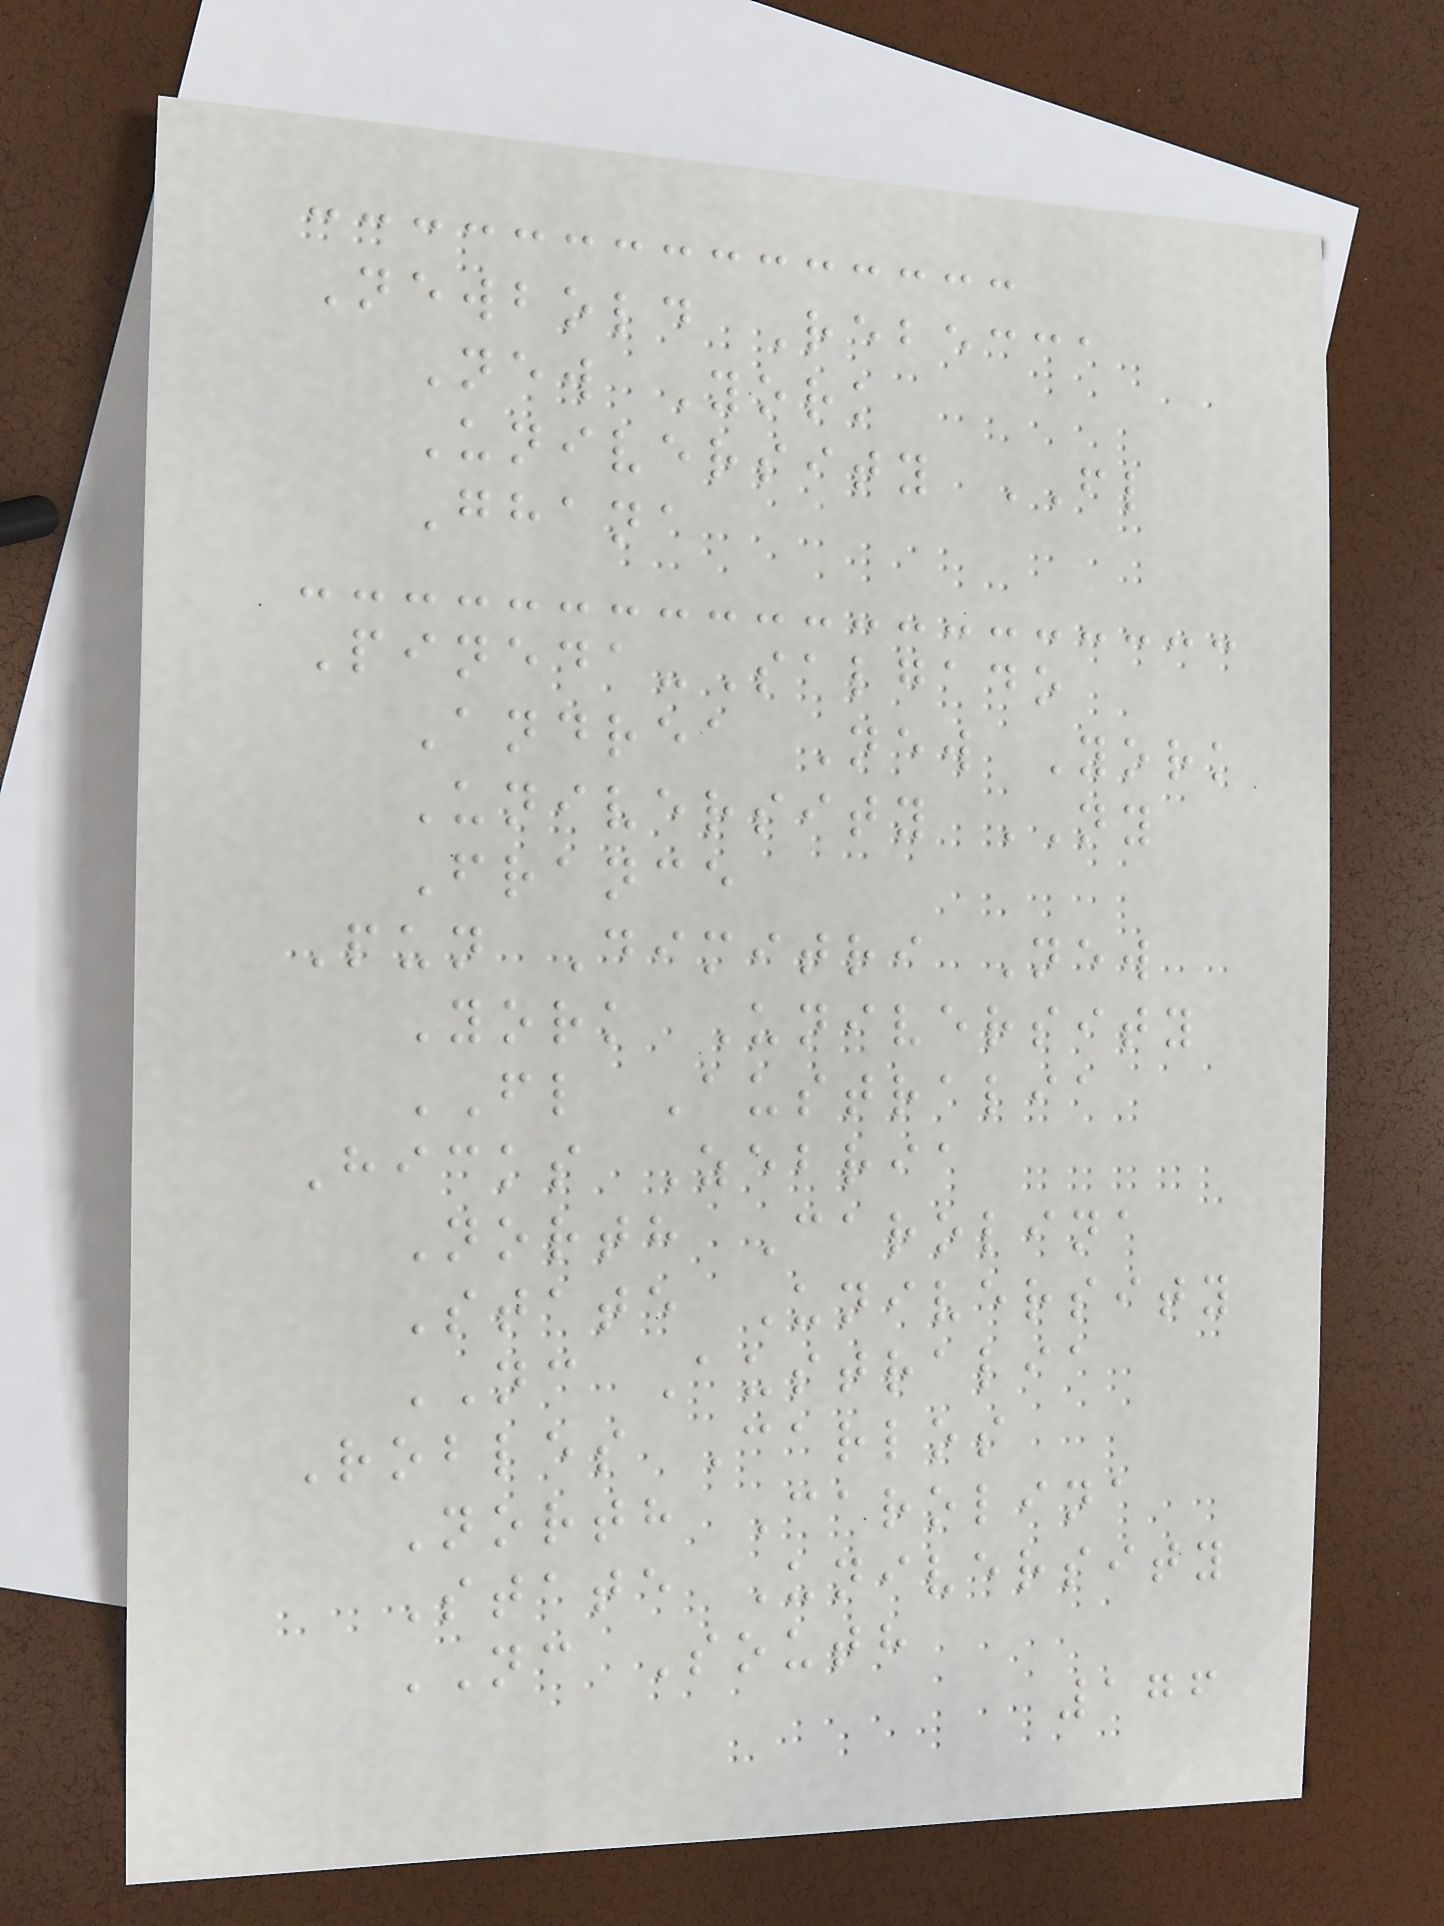Newbold Rebecca
New York
University FL
Ghana
Pineda-Salgado
Andrea New York
University NY
France
Pun Dimitri New
York University
FL Australia
Hicks Zebria
North Carolina
State University
NC Australia
Robles Carlos
North Carolina
State University
NC South
176
